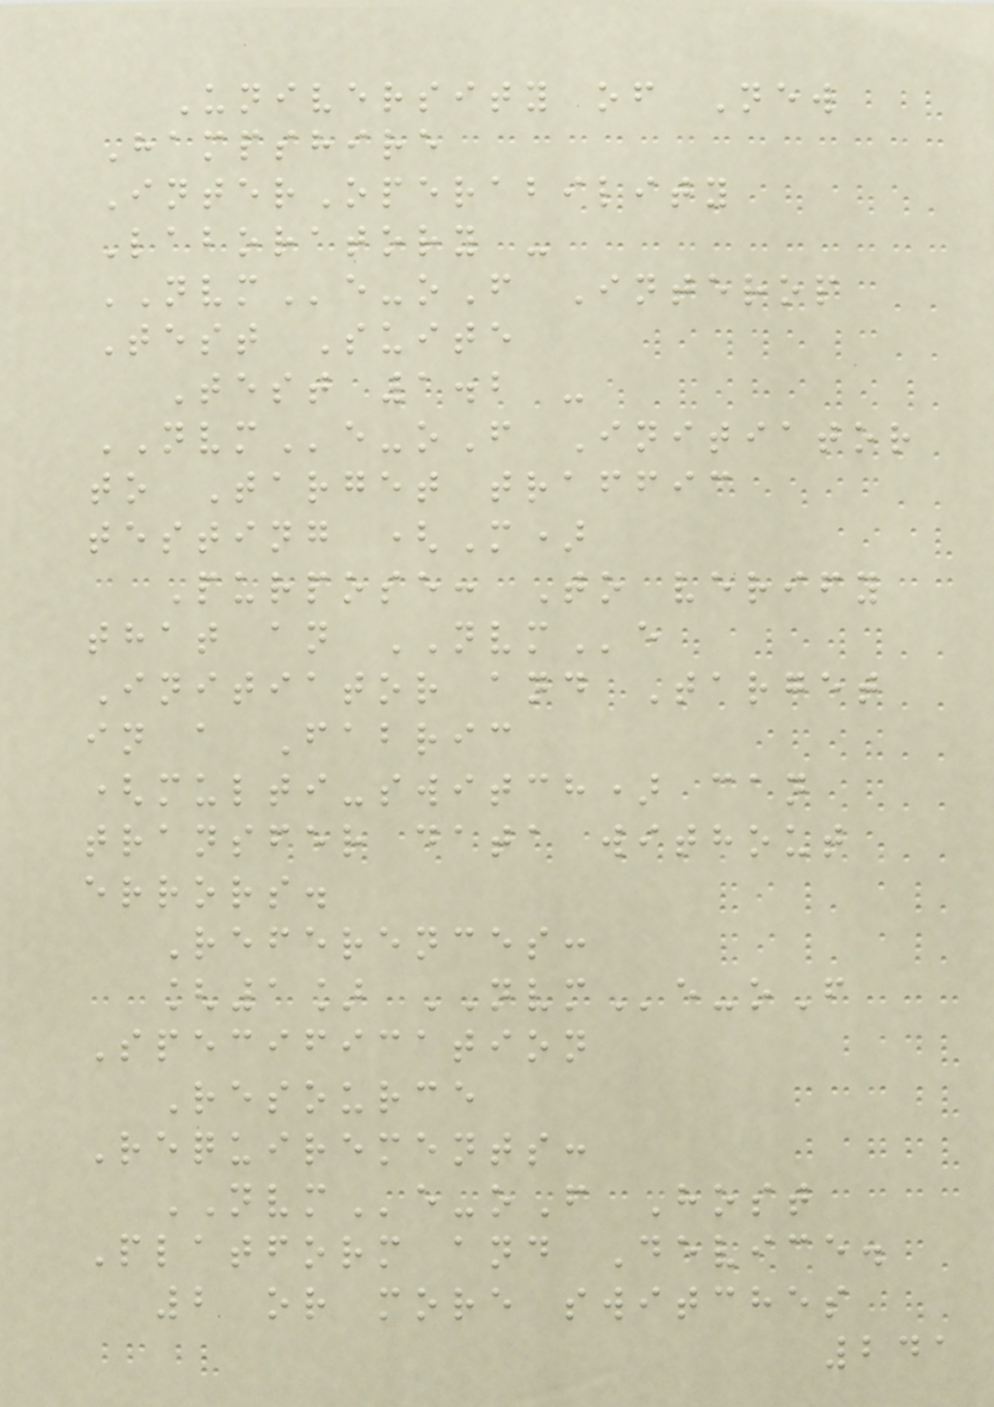University of New
Hampshire
InterOperability
Laboratory -
NVMe-oF Interop
Test Suite
Test 1.2 -
NVMe-oF Initiator
to Target traffic
testing (M)
Purpose: To verify
that an NVMe
Initiator and Target
in a Fabric
(multi-switch) can
transfer data without
errors.
References:
[1] NVMe-oF
Specification
Resource
Requirements:
NVMe-oF Host
Platform and Device.
2 or more switches
241
